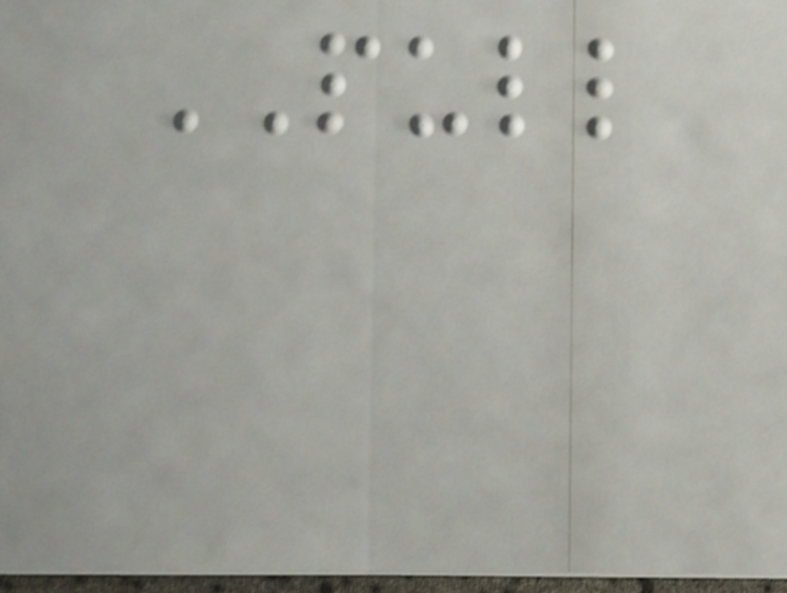PULL
